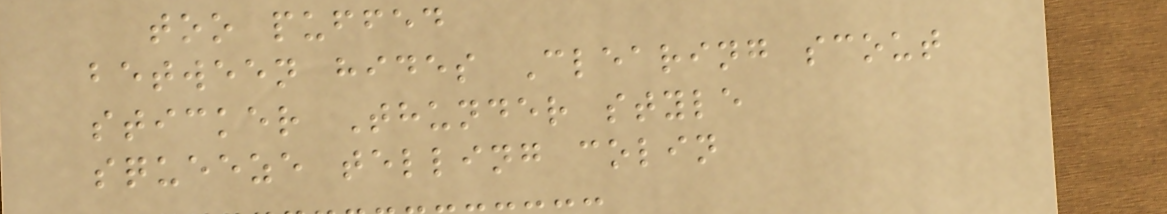too puffed
between hides Clearing scout
sticker Thunder style
squeeze telling colin
